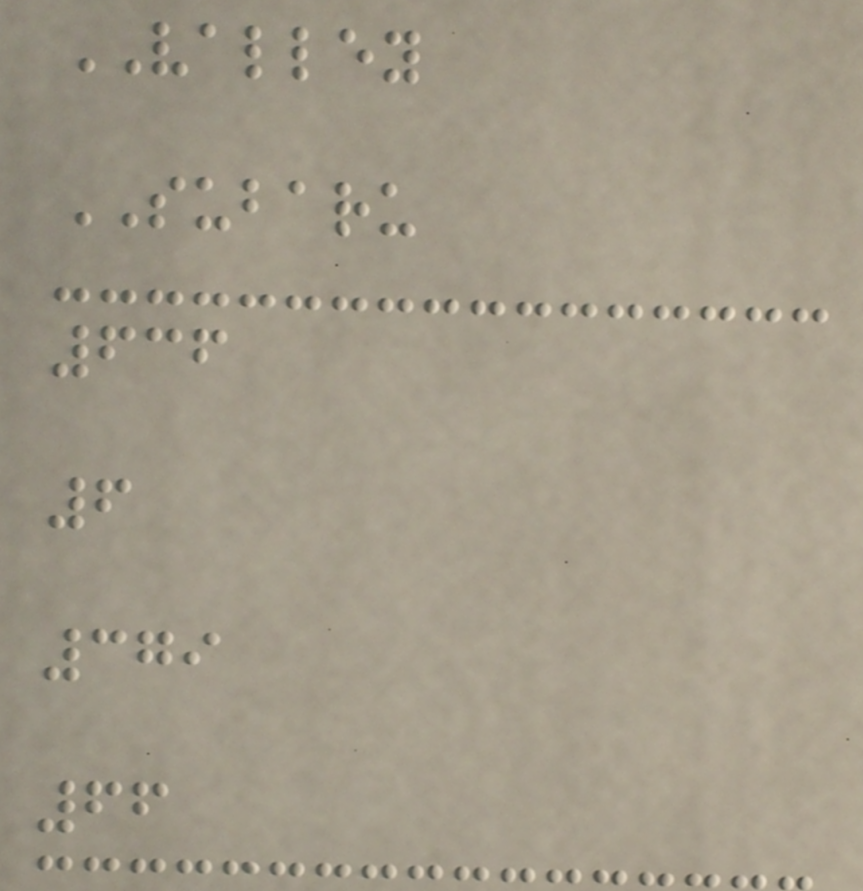VALLEY
SUBARU
636
6
379
66
